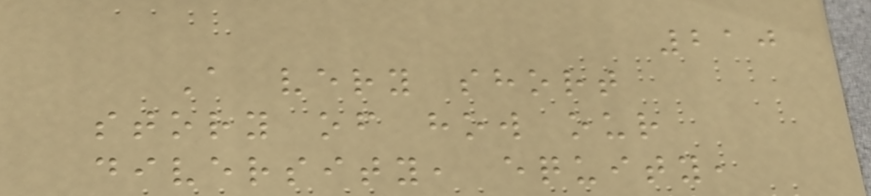210
A very short
story of how our
diversity, equity,
